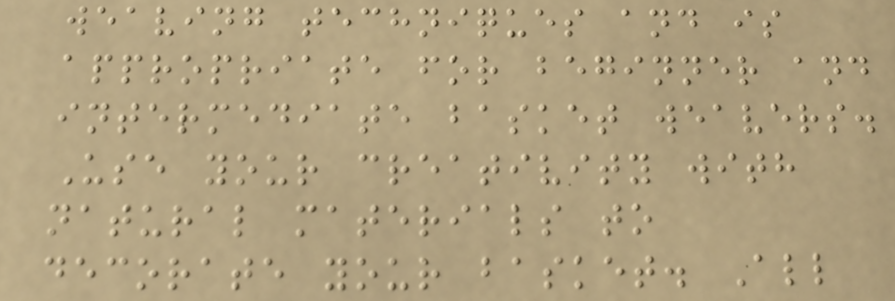weaving techniques and is
appropriate for beginner and
intermediate basket weavers.
Use your creativity with
natural materials to
decorate your basket. All
